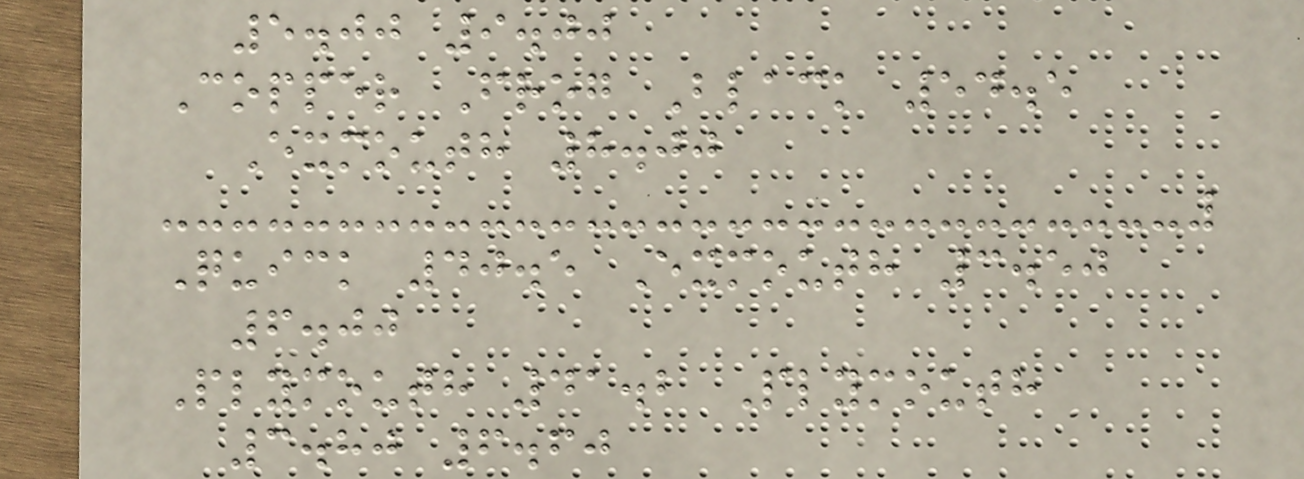5.00 9.00
Copper Frog Black 54.5
Exmouth 8.00
Quick 40.5 Exmouth 3.50
6.00
Plymouth 41.2 Plymouth
3.80 6.60
